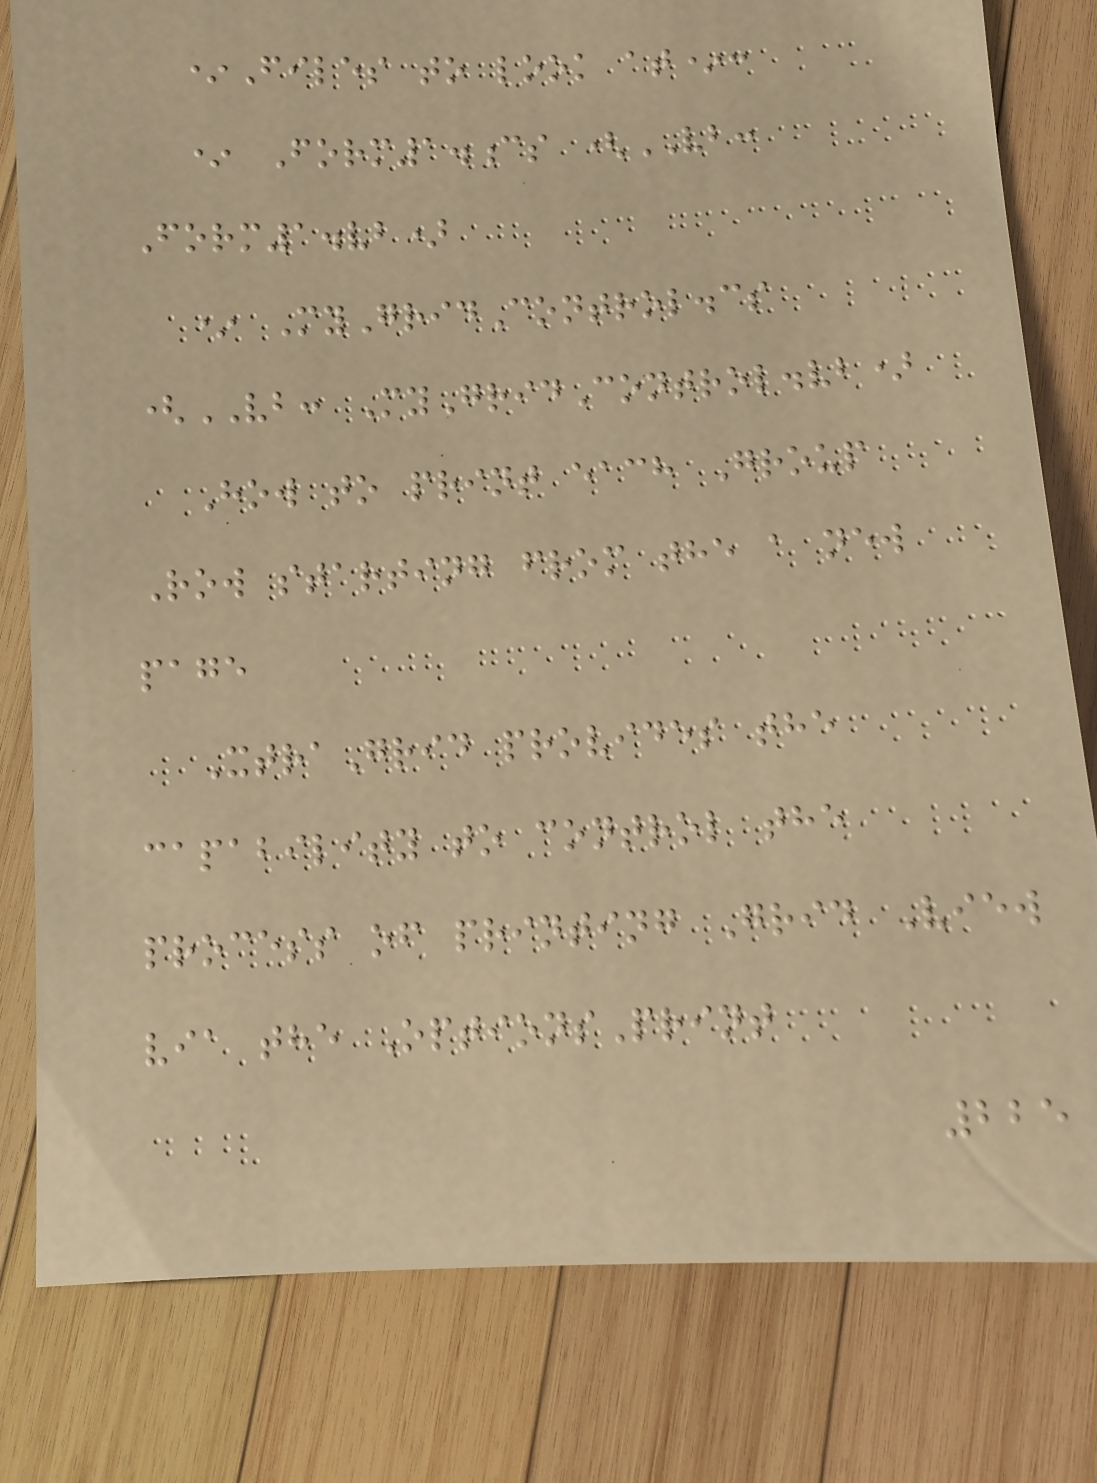*Files to look at*:
* Form1.cs (VB:
Form1.vb)
* MyGridControl.cs
(VB: MyGridControl.vb)
How to print each Group
Row starting from the a new
page
XtraGrid provides the
capability to control the
process of printing Grid View
via the OptionsPrint
225
